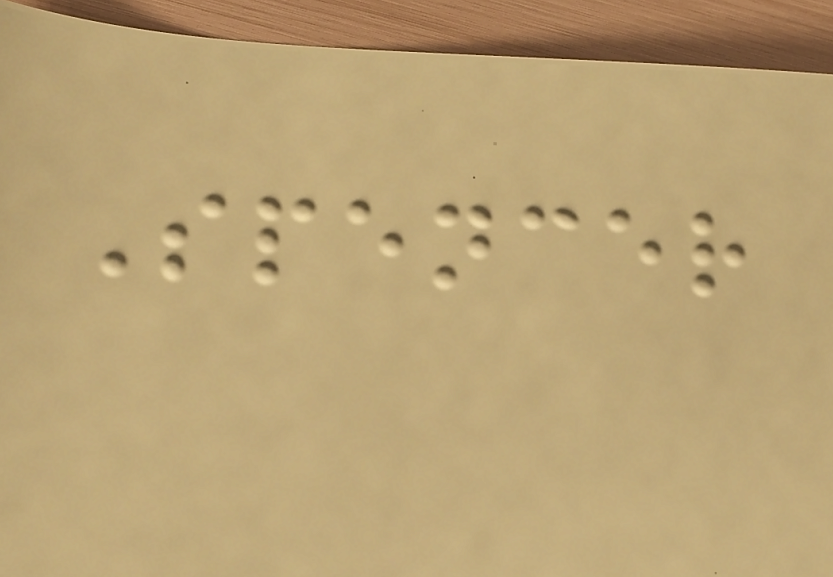Spencer
